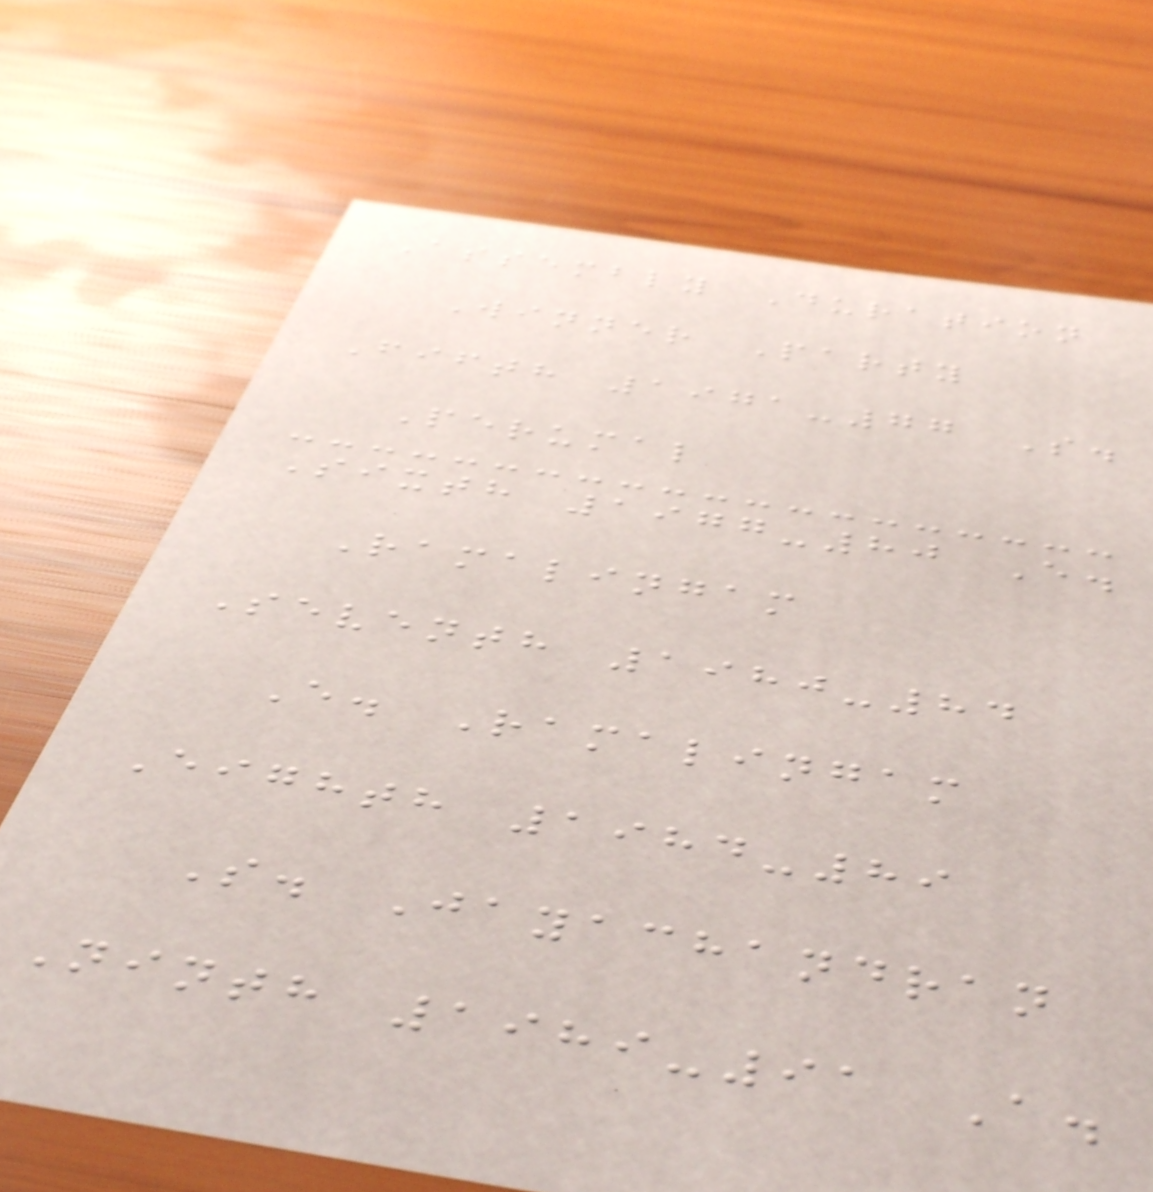Assembly Duration
Winner Party
Fifth 1971-77 S.
Perumal
Sixth 1977-80 E.
Ramalingam
Seventh 1980-84
E. Ramalingam
Eighth 1984-89
S. Jayachandran
Ninth 1989-91 A.
